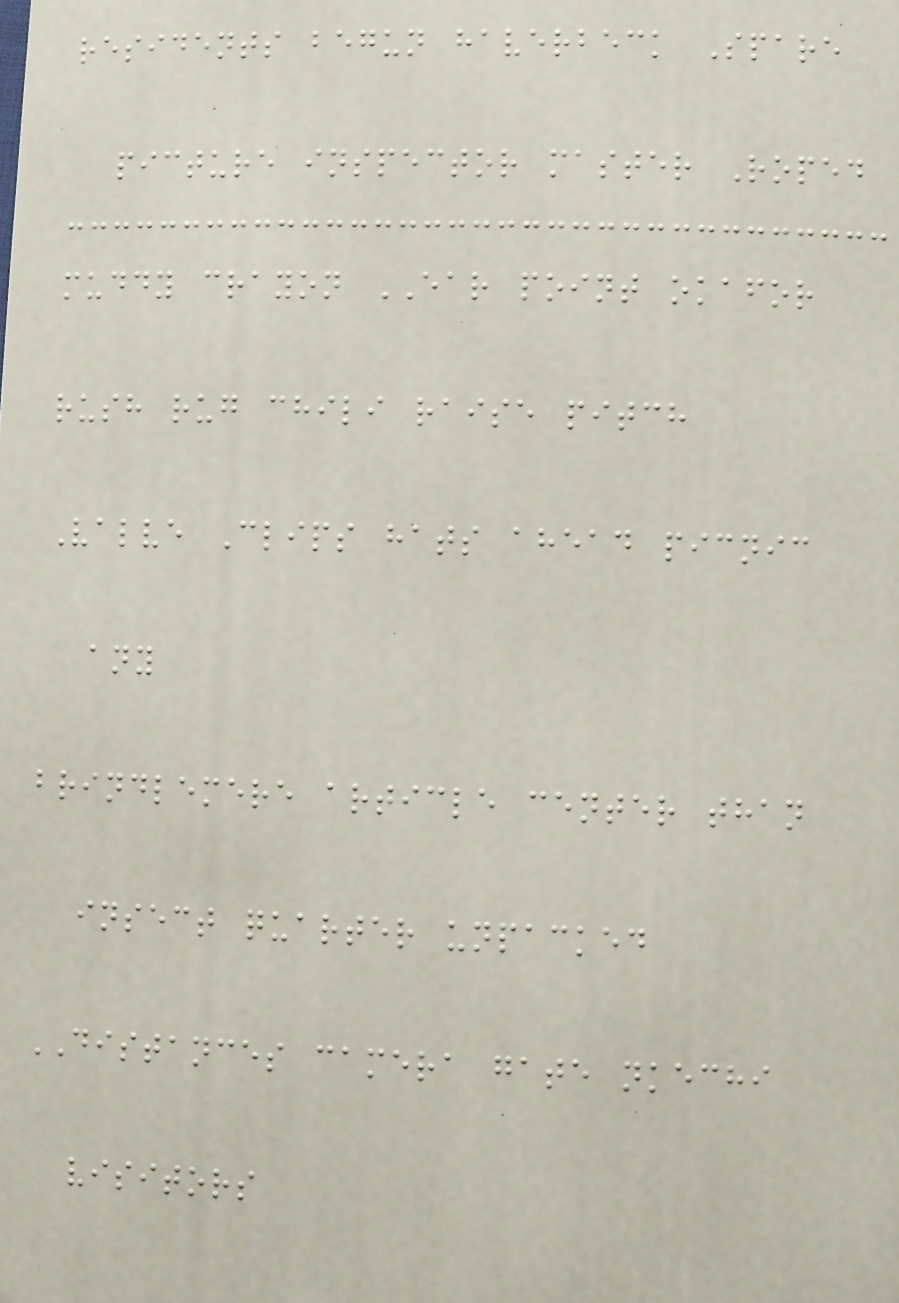residents begun haverbeck Spare
picture inspector master Roped
muddy crayon EAR point okafor
rush rug chili raise pitch
Valve Clips hats ahead picnic
any
brindlemere article center than
insect quarter unpacked
DISTANCES camera gate nkechi
visitors
